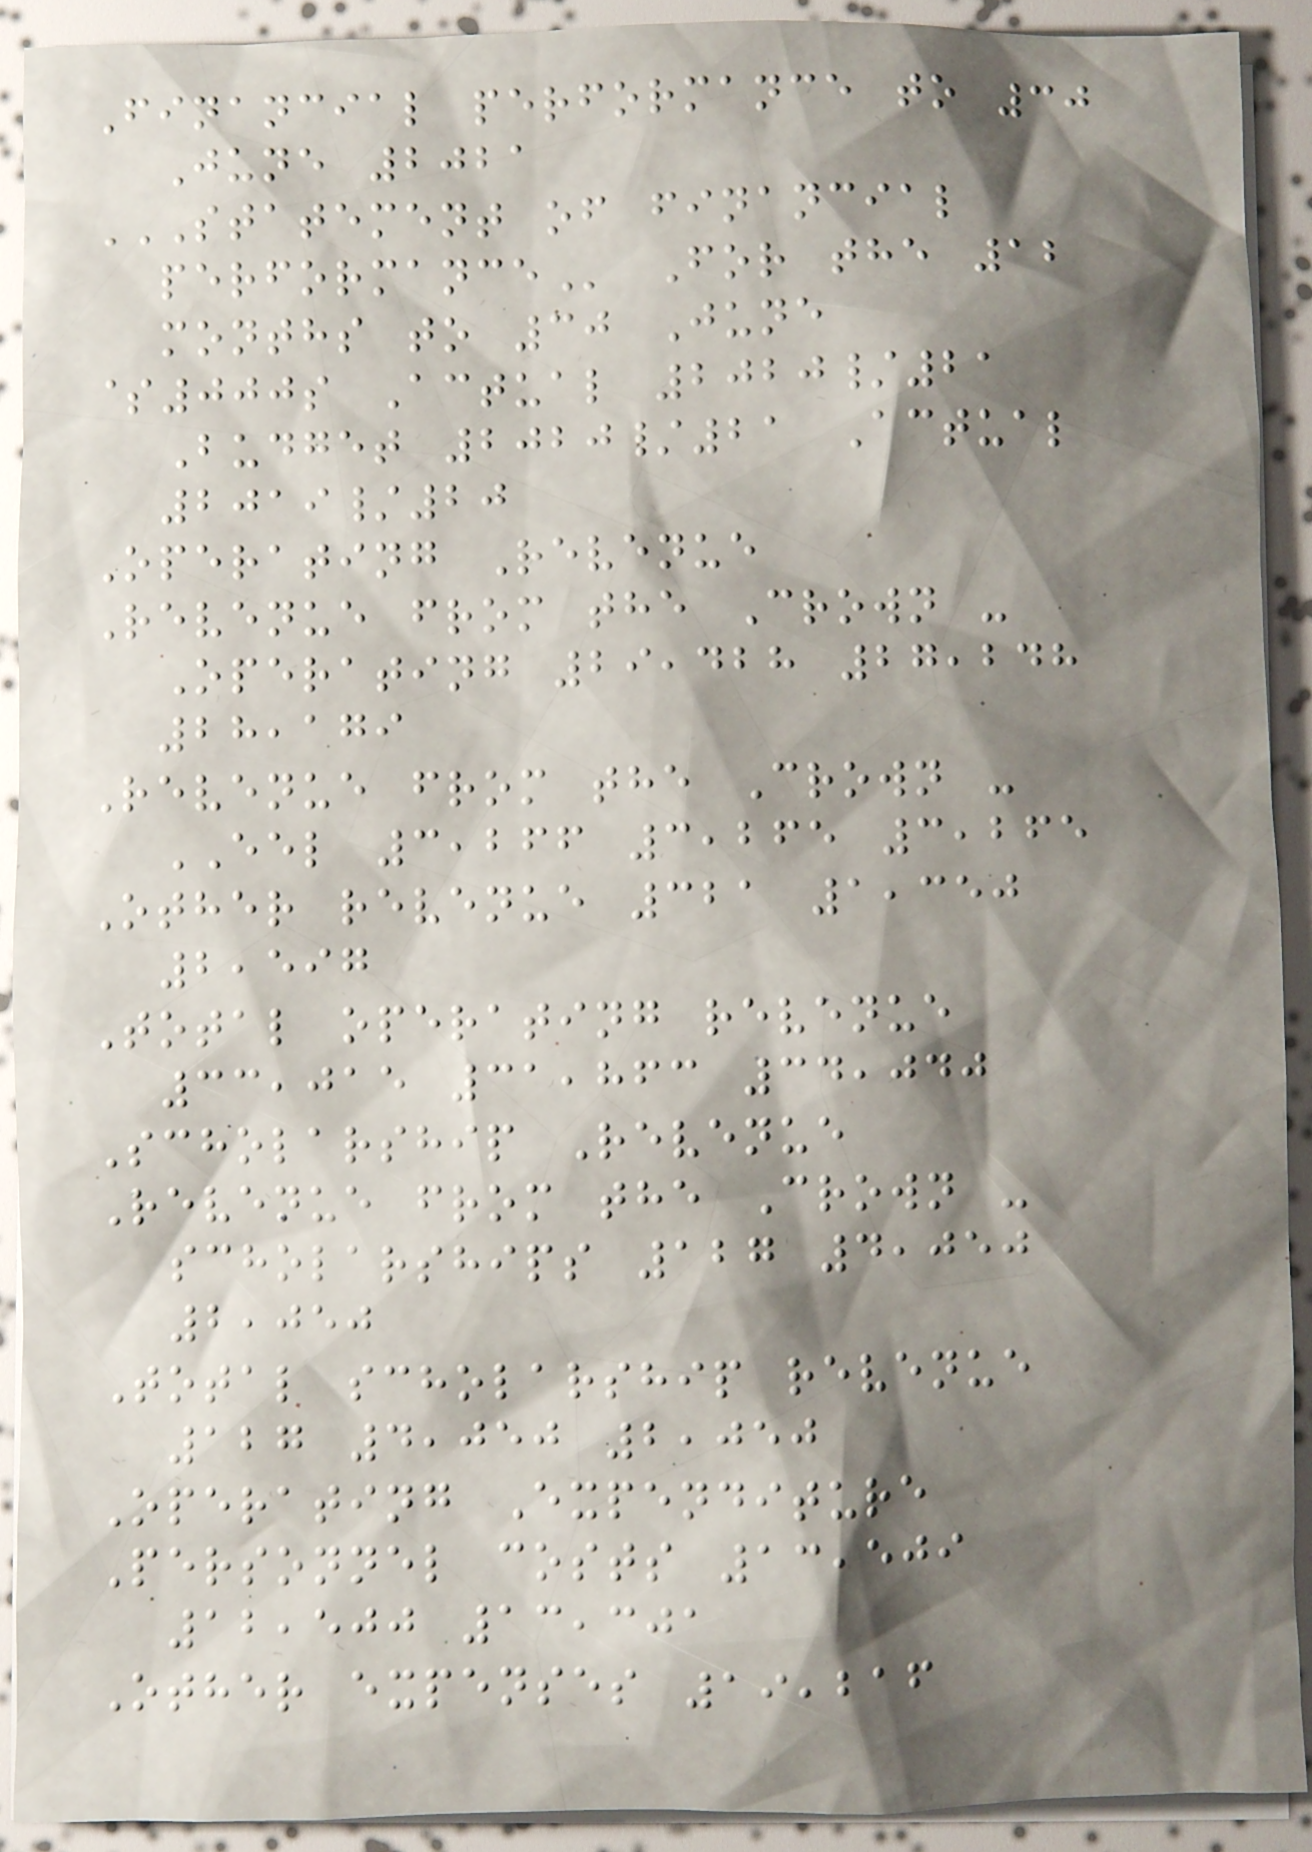Financial performance to 30
June 2021
STATEMENT OF FINANCIAL
PERFORMANCE For the 12
months to 30 June
$000s Actual 2020/21
Budget 2020/21 Actual
2019/20
Operating Revenue
Revenue from the Crown -
Operating 29,428 27,248
28,179
Revenue from the Crown -
EEL 3,266 3,265 3,265
Other revenue 321 1,350
2,597
Total operating revenue
33,015 31,863 34,040
Scholarship Revenue
Revenue from the Crown -
scholarships 127 4,050
2,050
Total scholarship revenue
127 4,050 2,050
Operating Expenditure
Personnel costs 13,509
12,500 13,301
Other expenses 19,216
